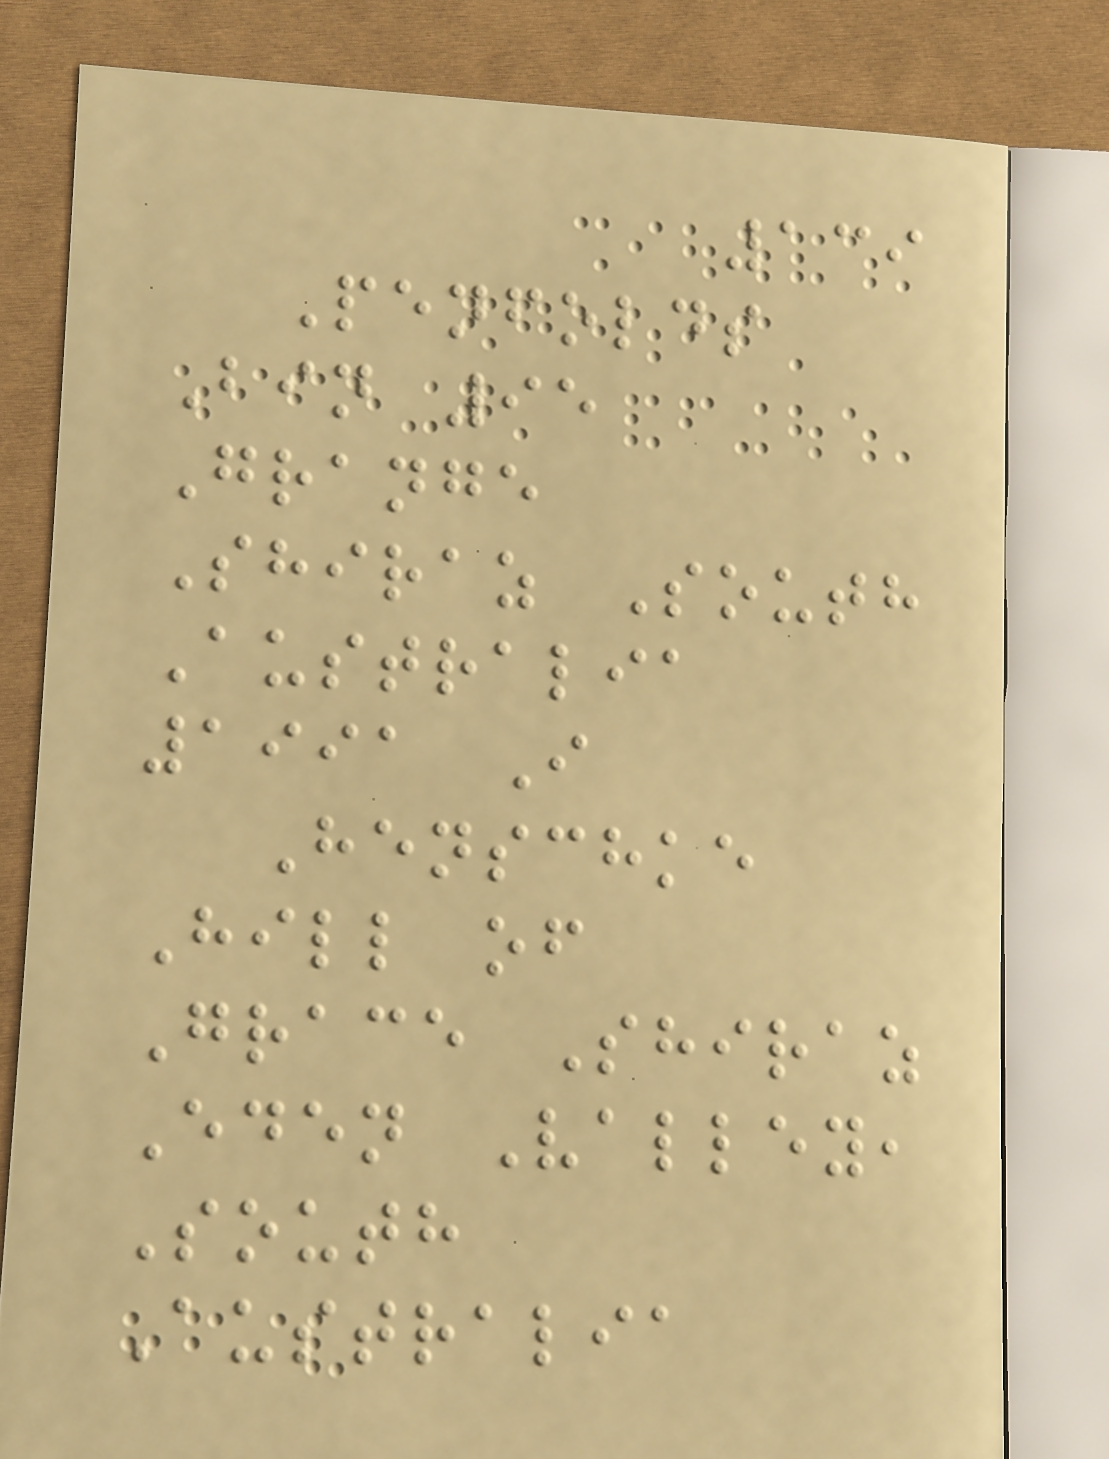139
Penfolds
Bin 95
Grange
Shiraz South
Australia
1991 I
Henschke
Hill of
Grace Shiraz
Eden Valley,
South
Australia
